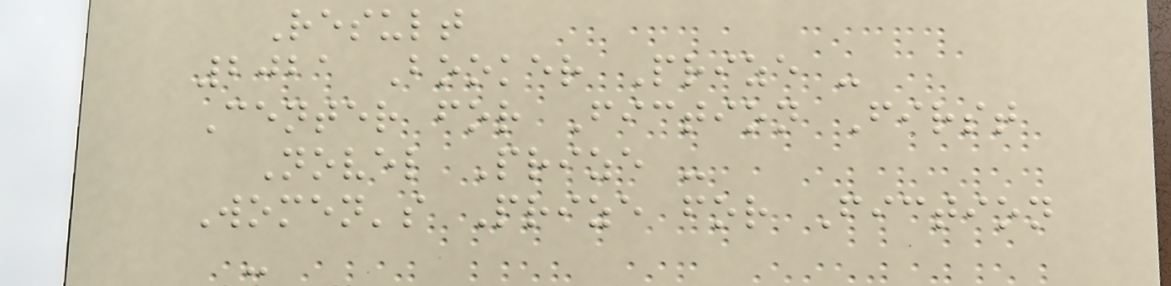Result
2021 Booker Prize -
Center for Fiction First
Novel Prize -
Women's Prize for Fiction
-
